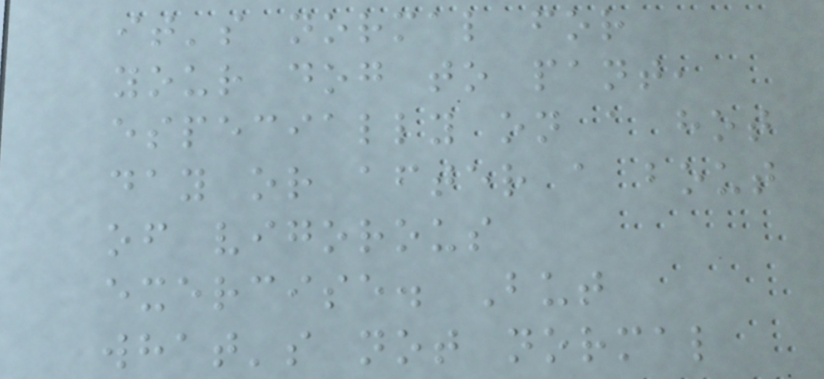it's normal for
your dog to pant,
especially on a hot
day or after a bout
of vigorous
exercise. But
what's not normal
